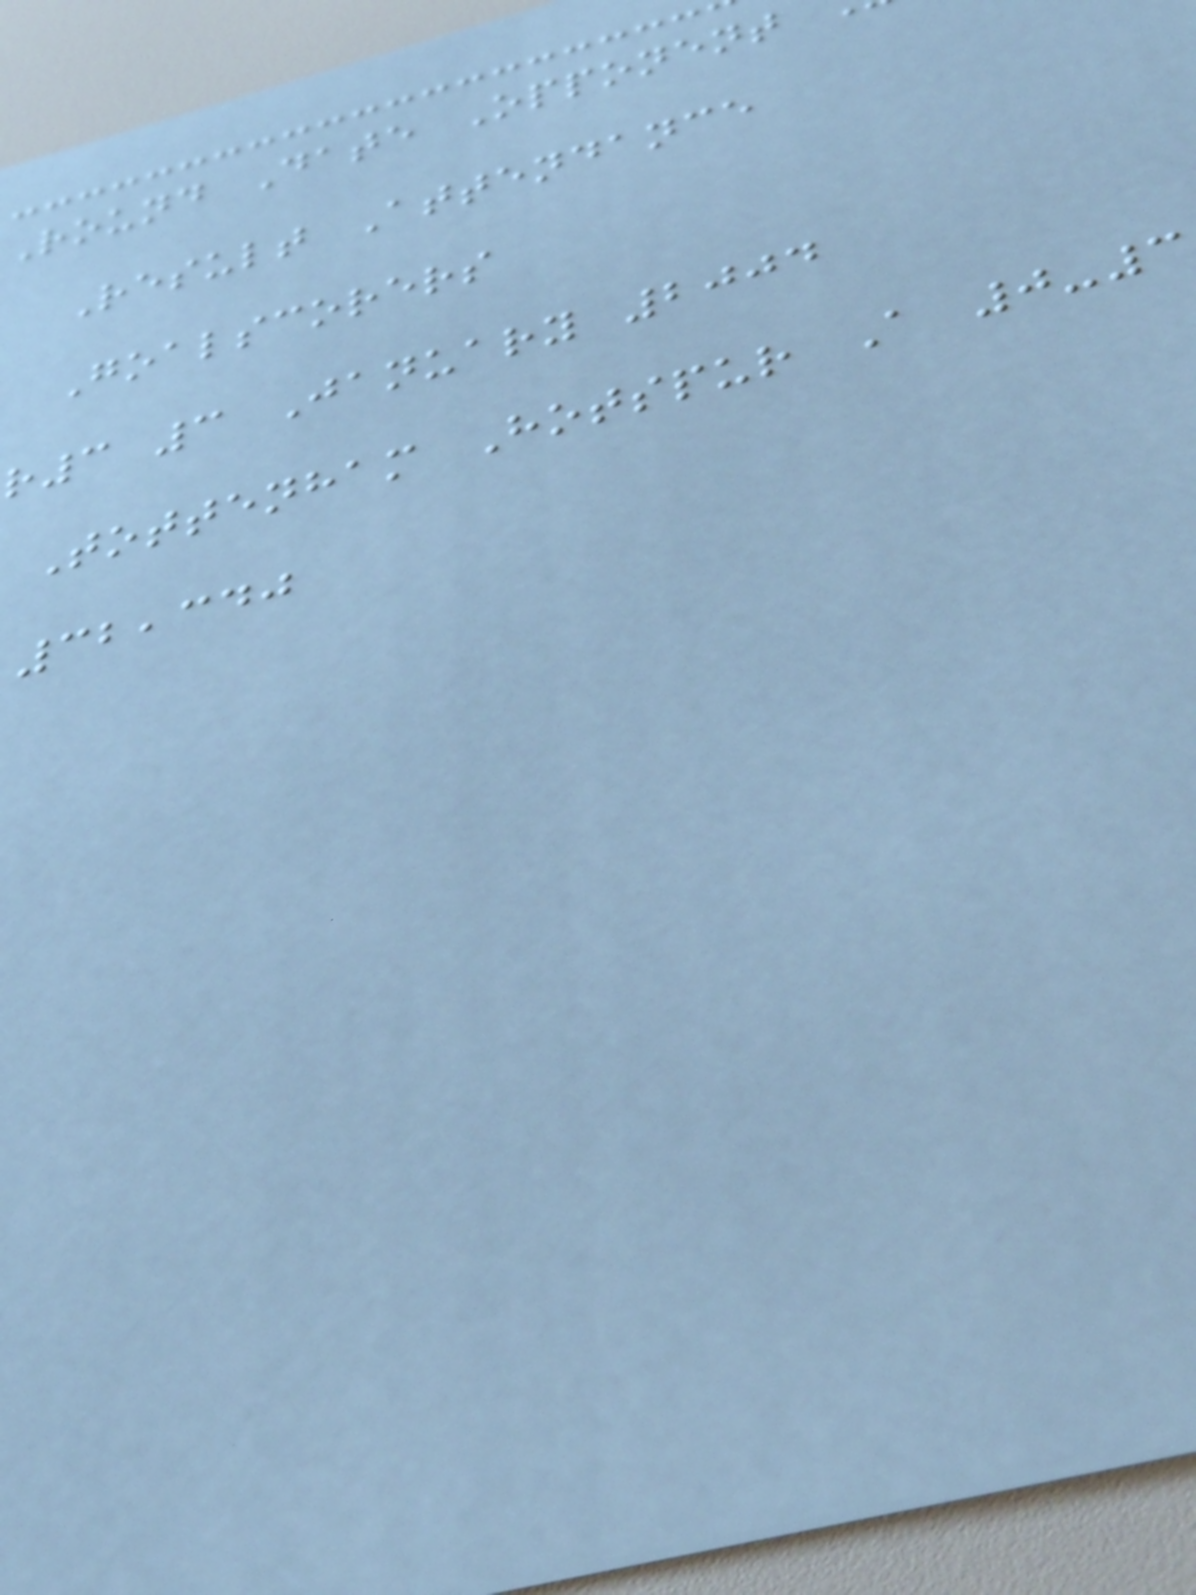Round Date Opponent
Result Attendance
Goalscorers
r3 3 January 2004
Tottenham Hotspur A 0-3
32,340
